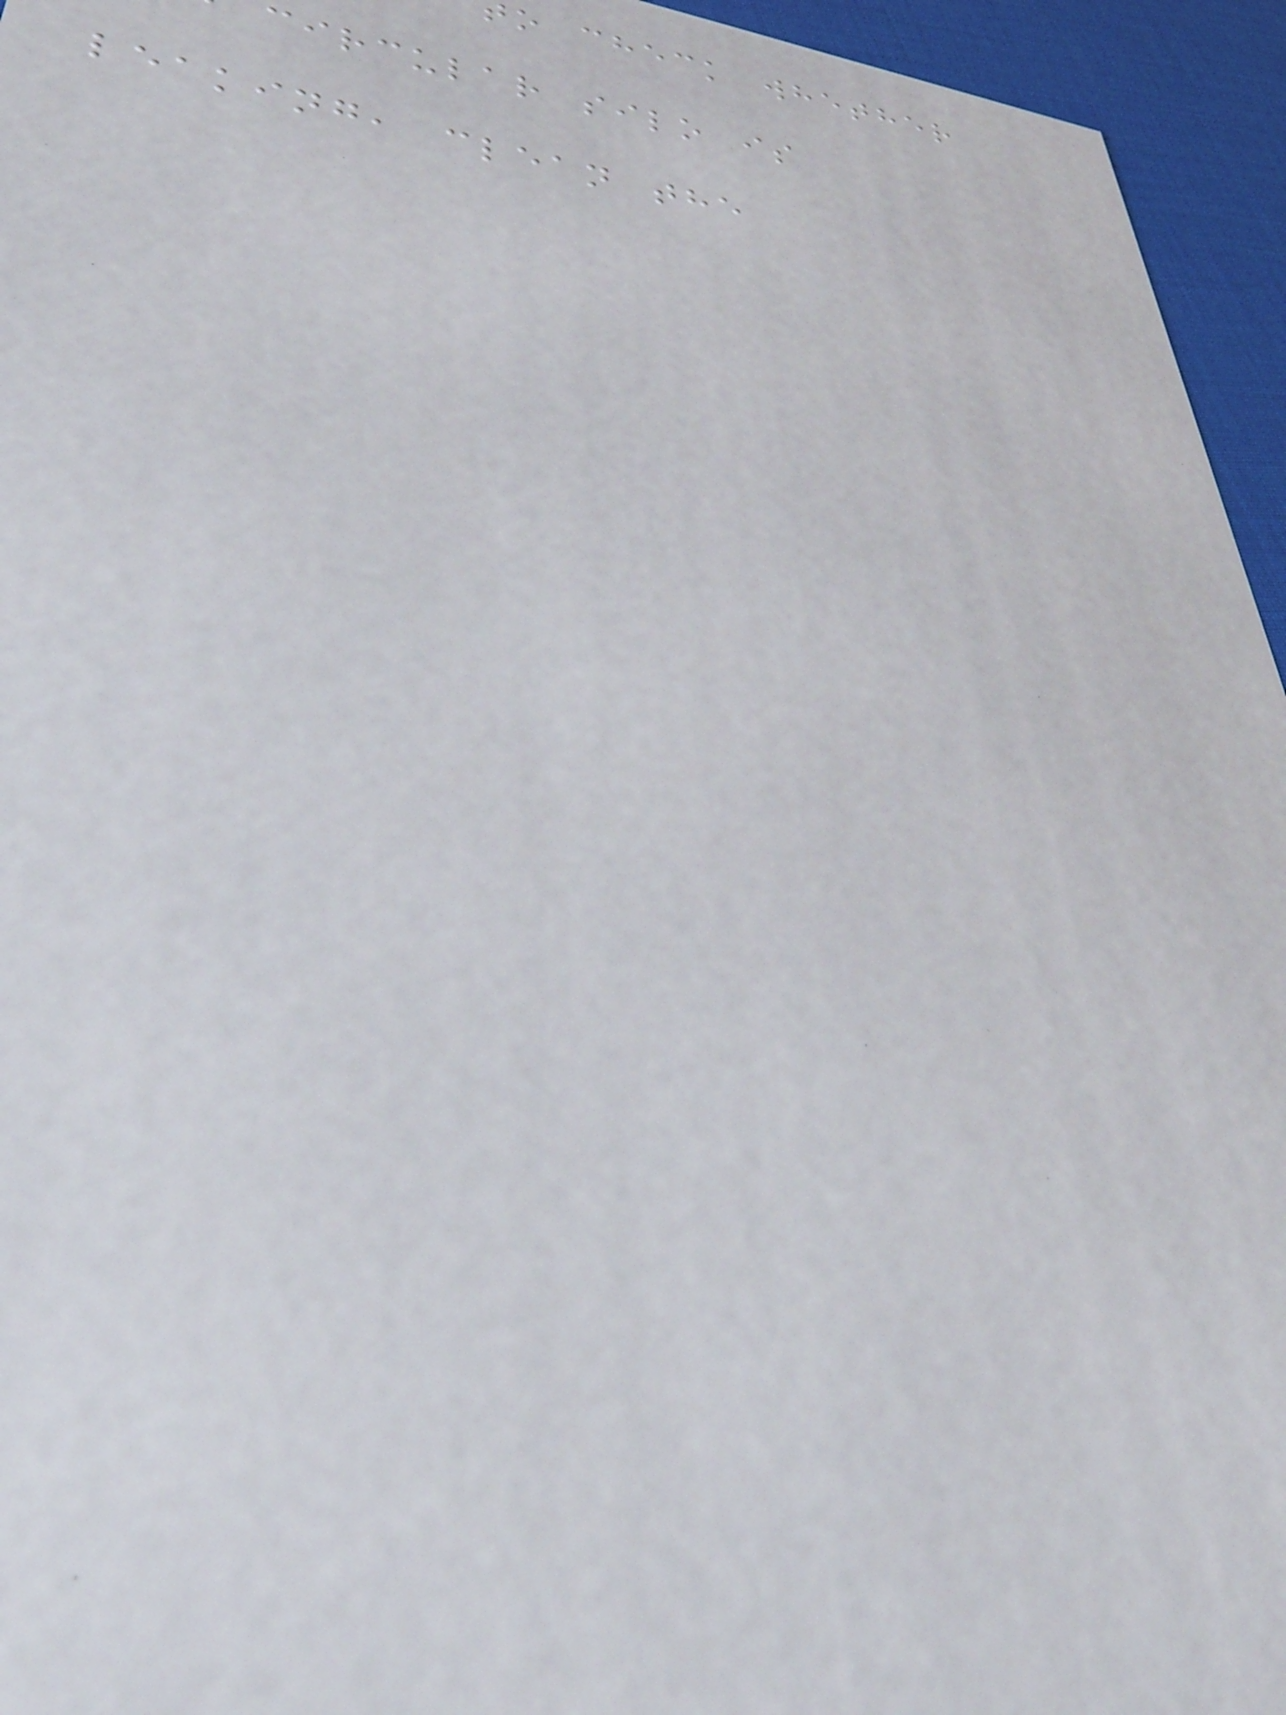o check whether
circular silo is
leaking, clean the
